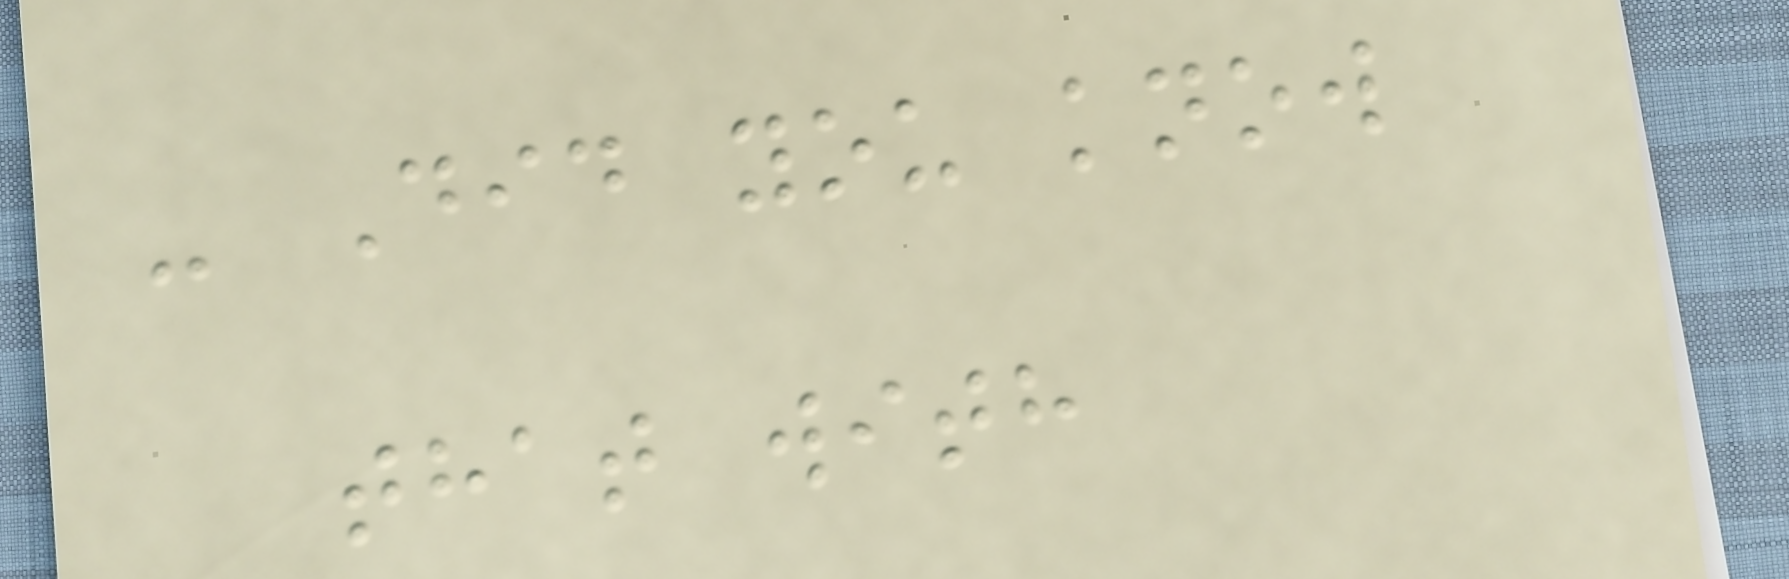- Did you know
that with
